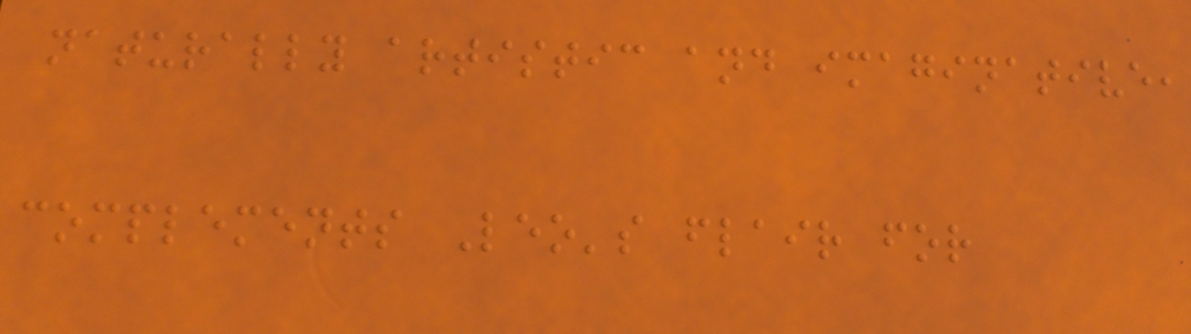naturally artistic and imaginative,
complements Leo's flair for
